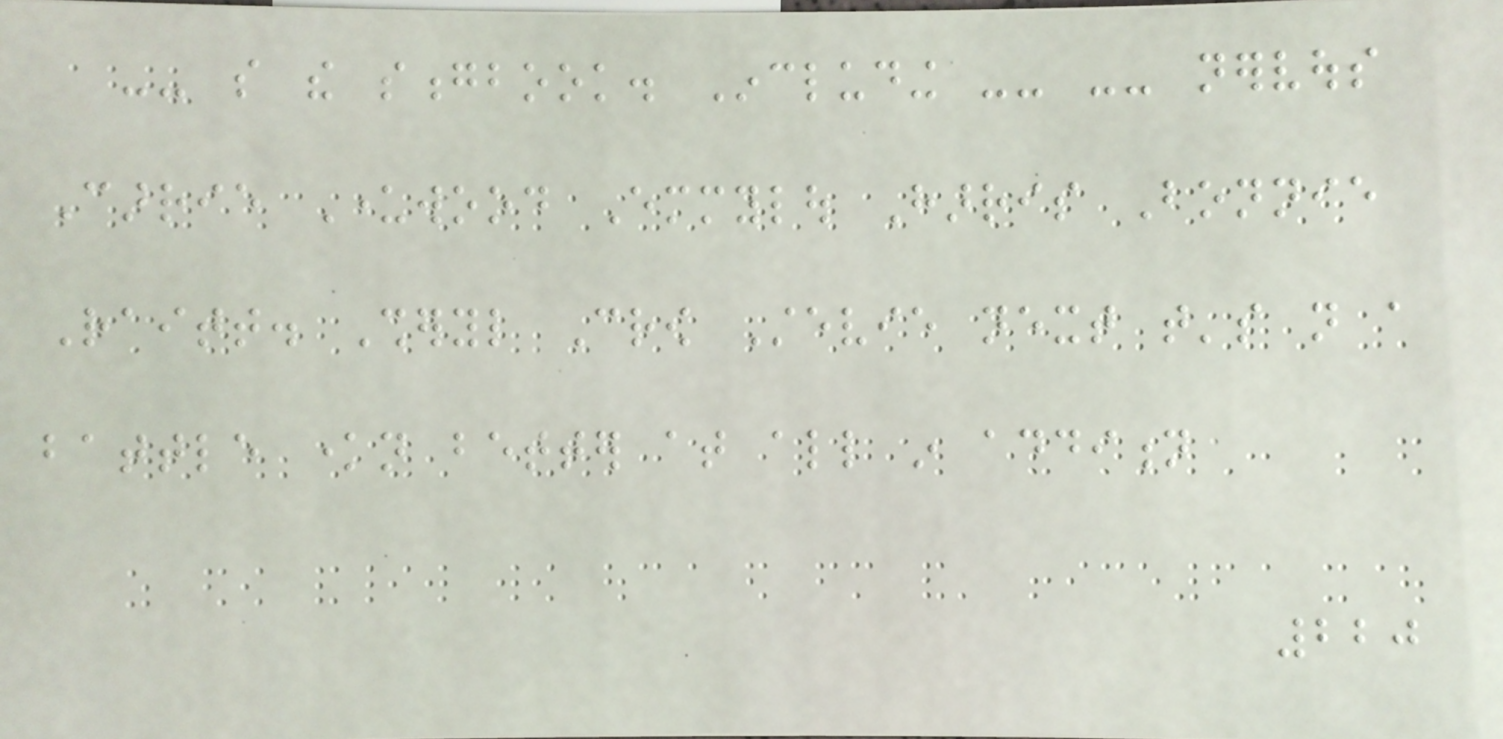-- so the songbook. Including -- -- nervous
Carrie Underwood Emmylou Harris Bonnie
Raitt. Sheryl Crow Stevie next that's not a
battle known better at all in addition
220
